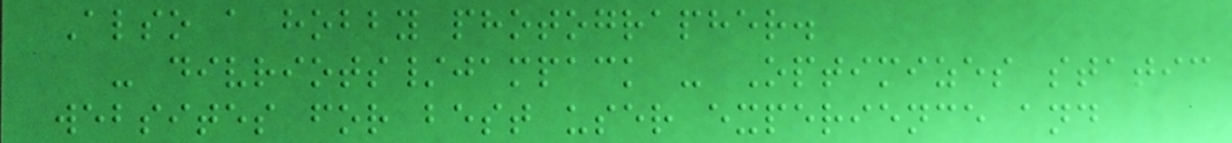Also a hobby photographer.
- divriots/jampack - Optimizes static
websites for best user experience and
